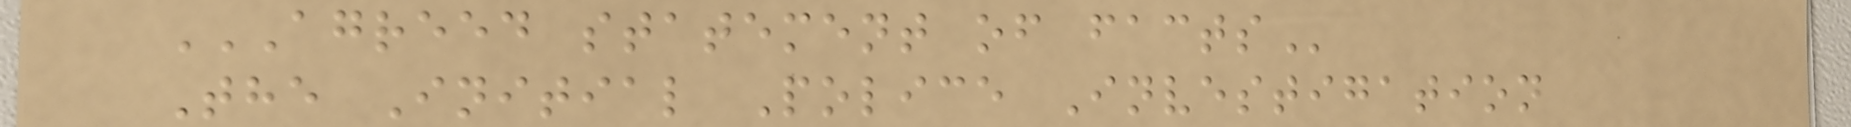AGREED STATEMENT OF FACTS
The Initial Police Investigation
